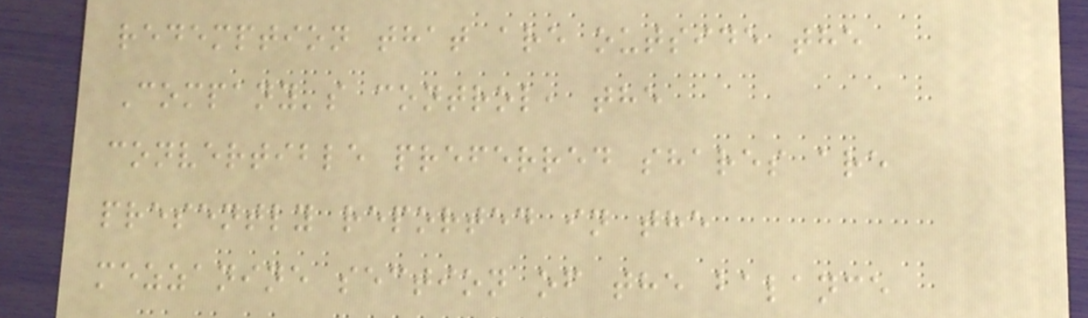redemption that are outside the
Company's control, the
convertible preferred shares are
presently reported in the
mezzanine section of the balance
